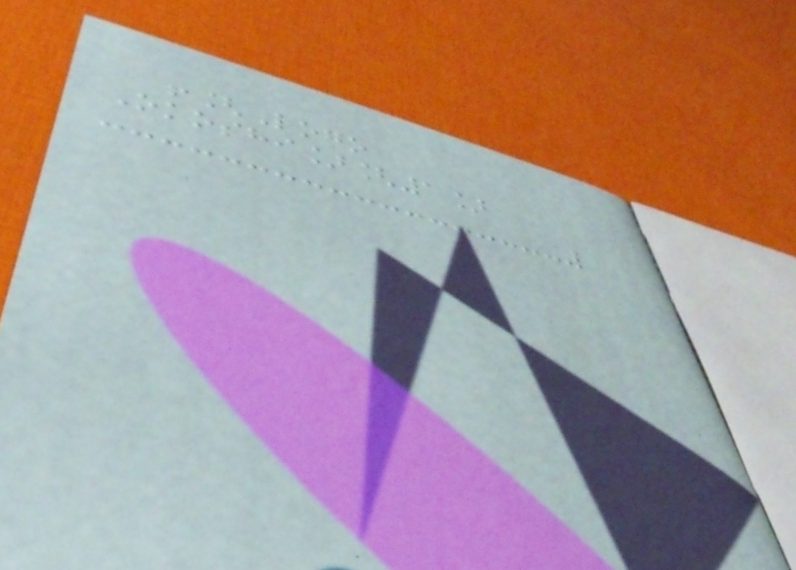![Logo
Okoshi][1]
